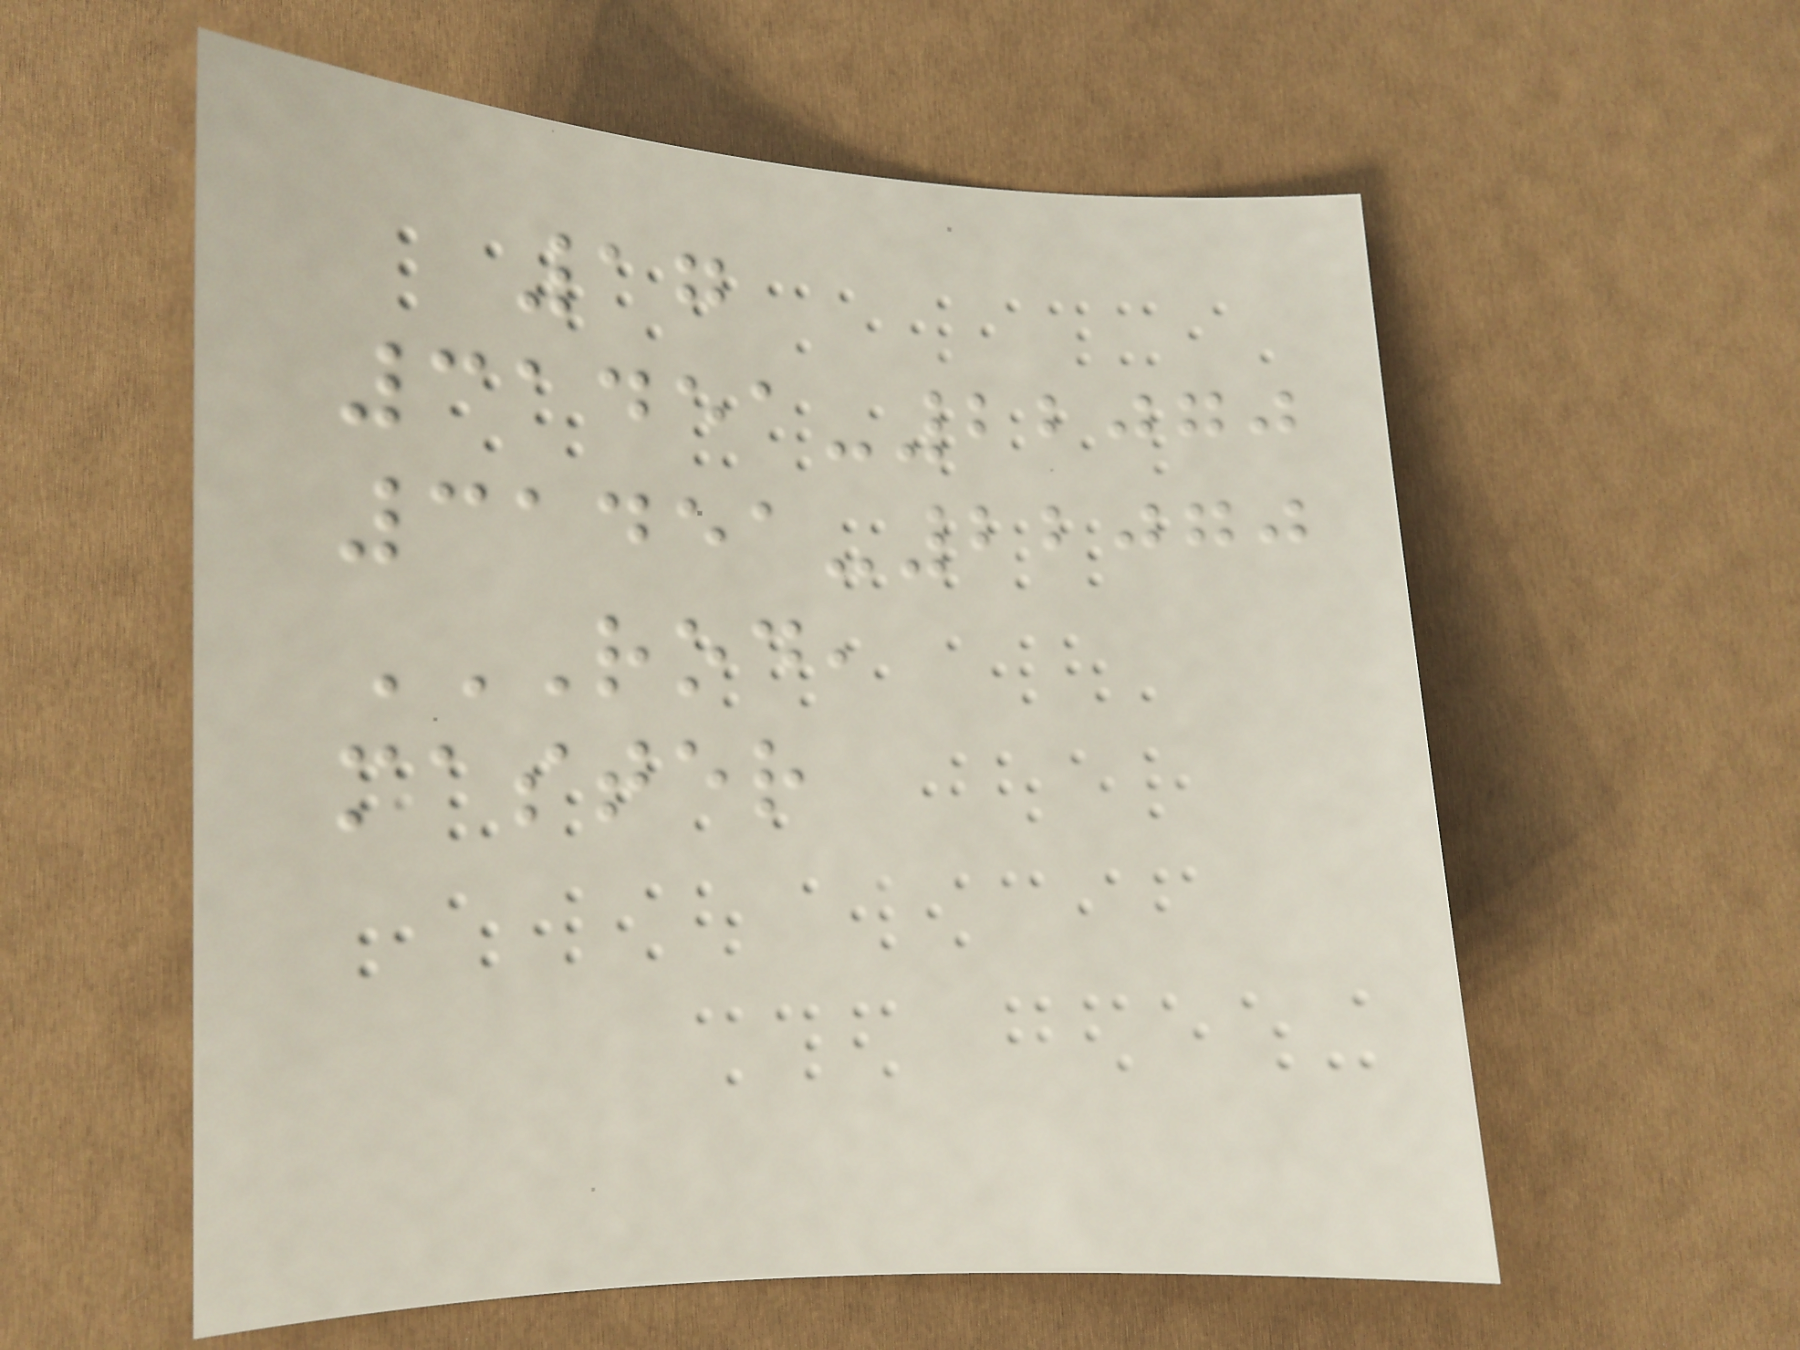17
31451-22070
31451-22070
ROD,
MASTER
